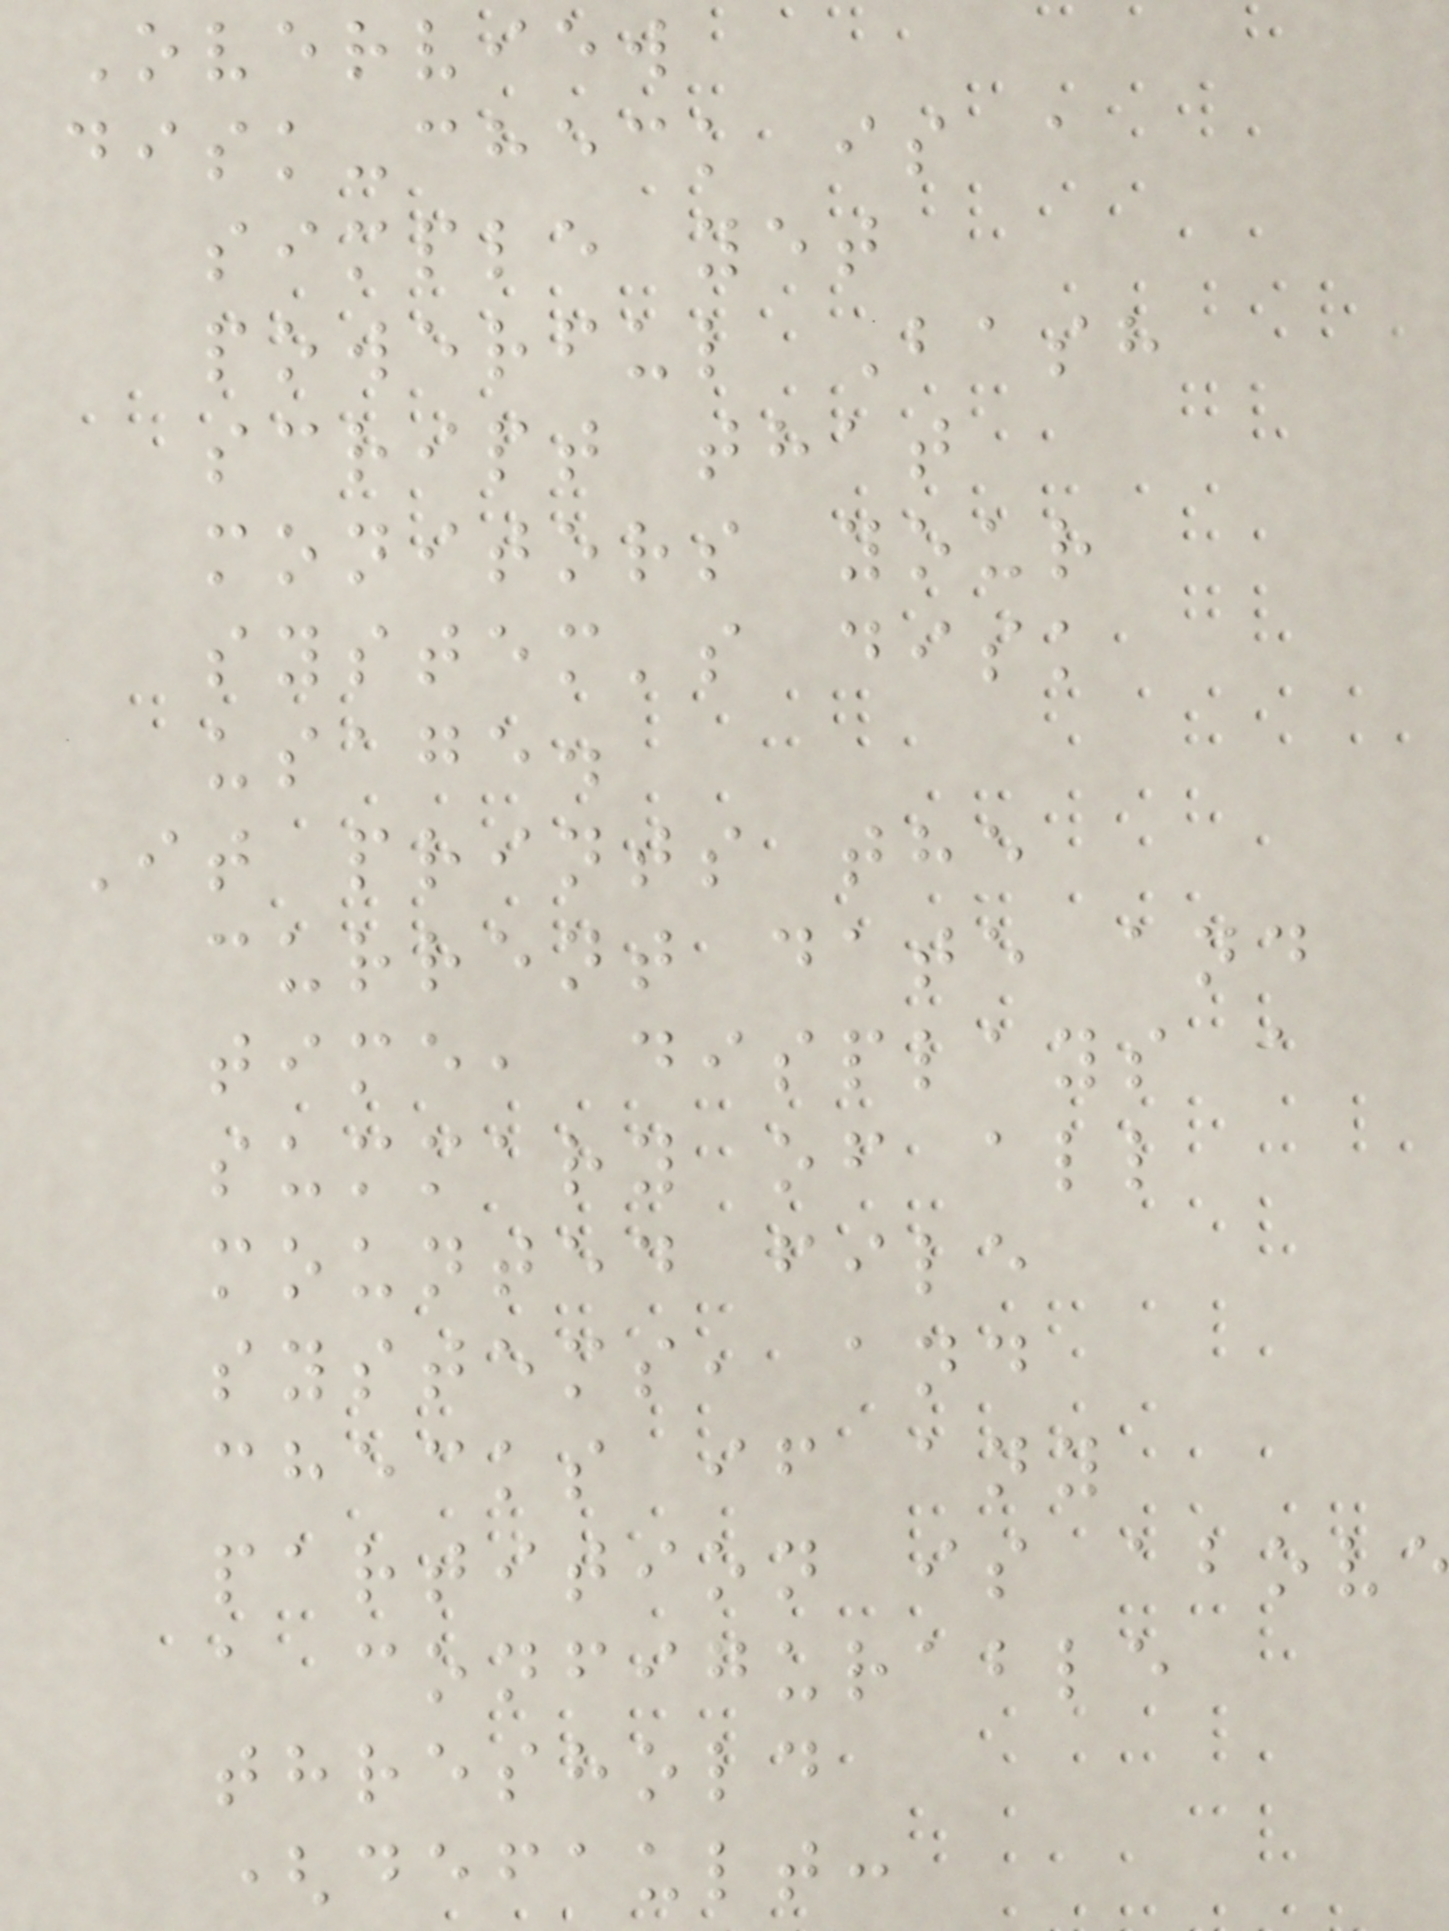Overview
disk-check is a
simple yet
powerful Bash
script that
monitors your
system's disk
usage.
It prints the
current date and
time, displays a
summary of all
mounted file
systems, and
checks if any
partition is abov
a configurable
threshold
(default:
